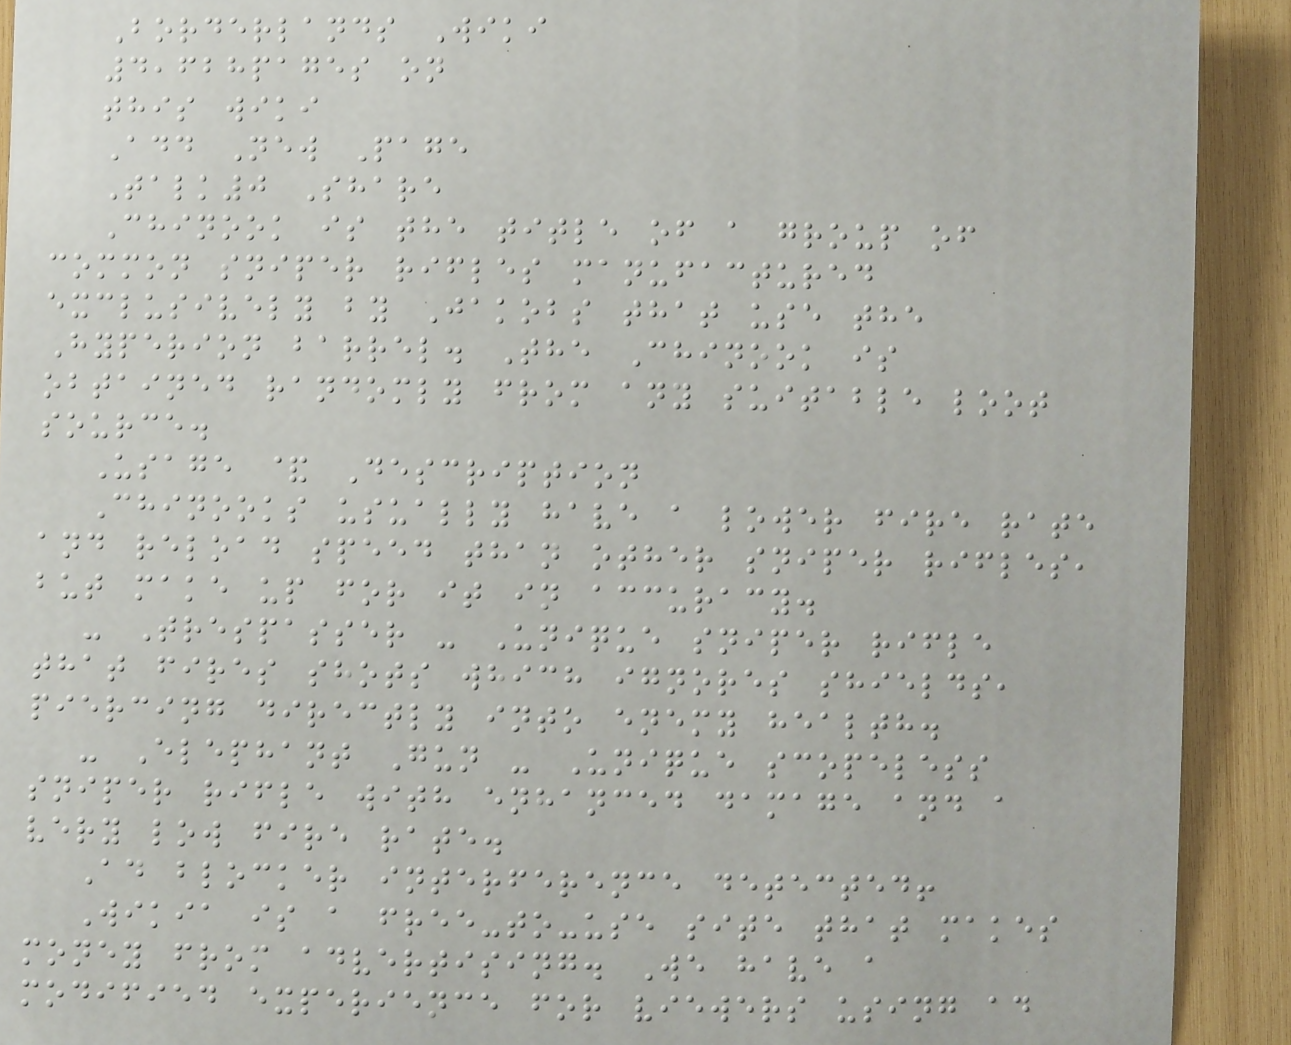Borderlands Wiki
4,628pages on
this wiki
Add New Page
Talk0 Share
Chinook is the title of a group of
common sniper rifles manufactured
exclusively by Jakobs that use the
Hyperion barrel. The Chinook is
obtained randomly from any suitable loot
source.
Usage & Description
Chinooks usually have a lower fire rate
and reload speed than other sniper rifles,
but make up for it in accuracy.
- Trespasser - Unique sniper rifle
that fires shots which ignores shields,
piercing directly into enemy health.
- Elephant Gun - Unique scopeless
sniper rifle with enhanced damage and a
very low fire rate.
Ad blocker interference detected!
Wikia is a free-to-use site that makes
money from advertising. We have a
modified experience for viewers using ad
